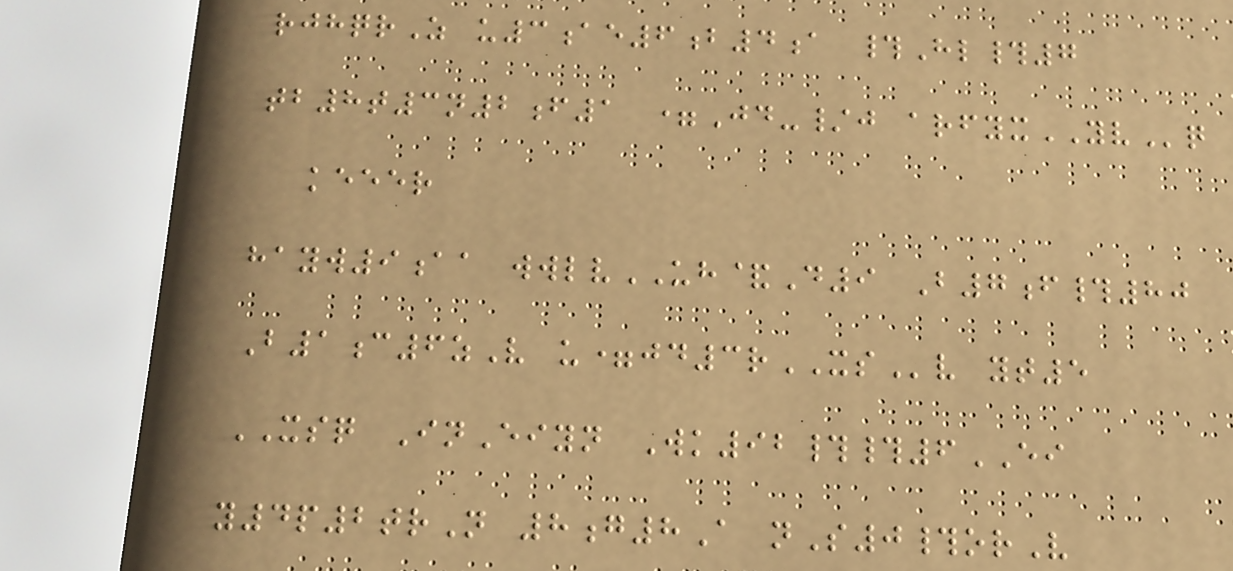rjhqrZ u3ae6b4a #Hl#7
tb8t3n2f1 =Jd-/j arfyxYVq
keeer
hayw9aa wwlvUH&D9 B7f#80
B1c6zV u=jd3rXSv yt5
XSQ InEiyn Wk92##6EI
y4p2trN 8g8A nS0#orV
